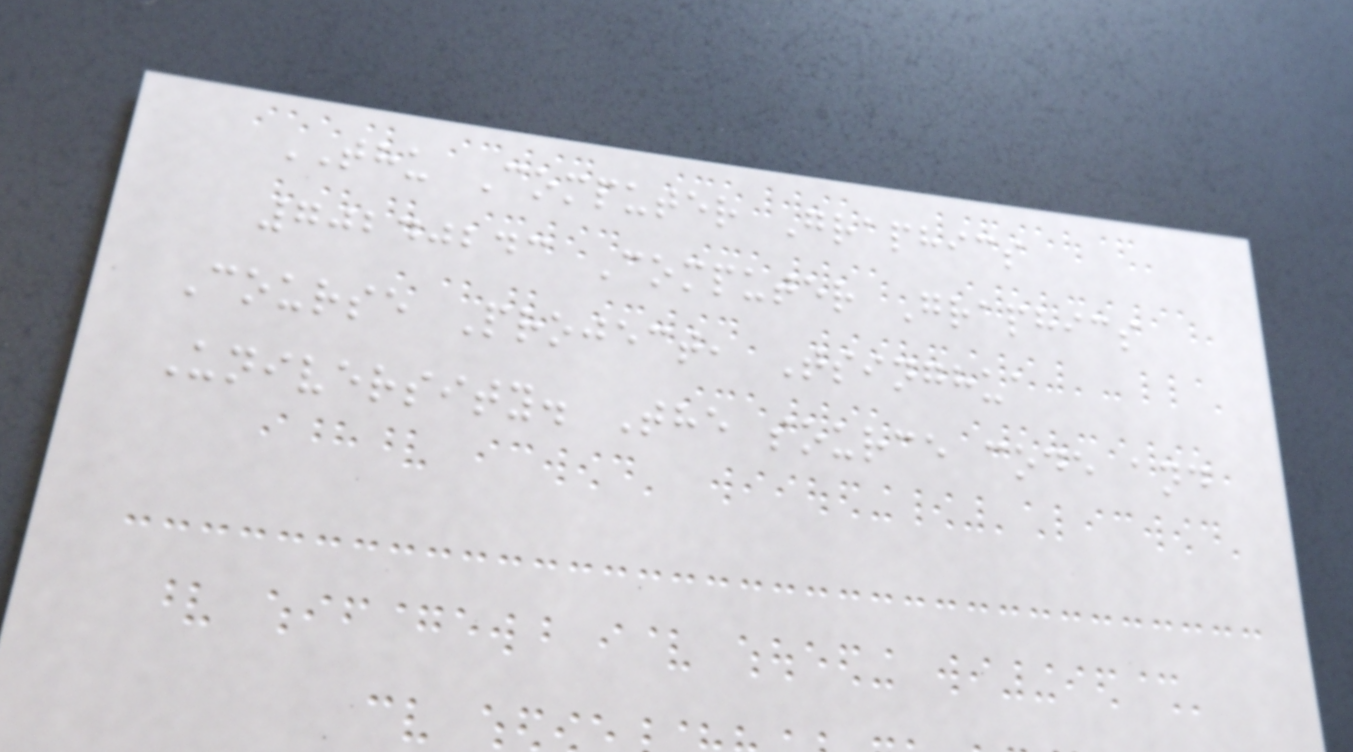THU Computer Graphics
70240243 Computer Graphics
Course Project, Tsinghua
University. The source code and
